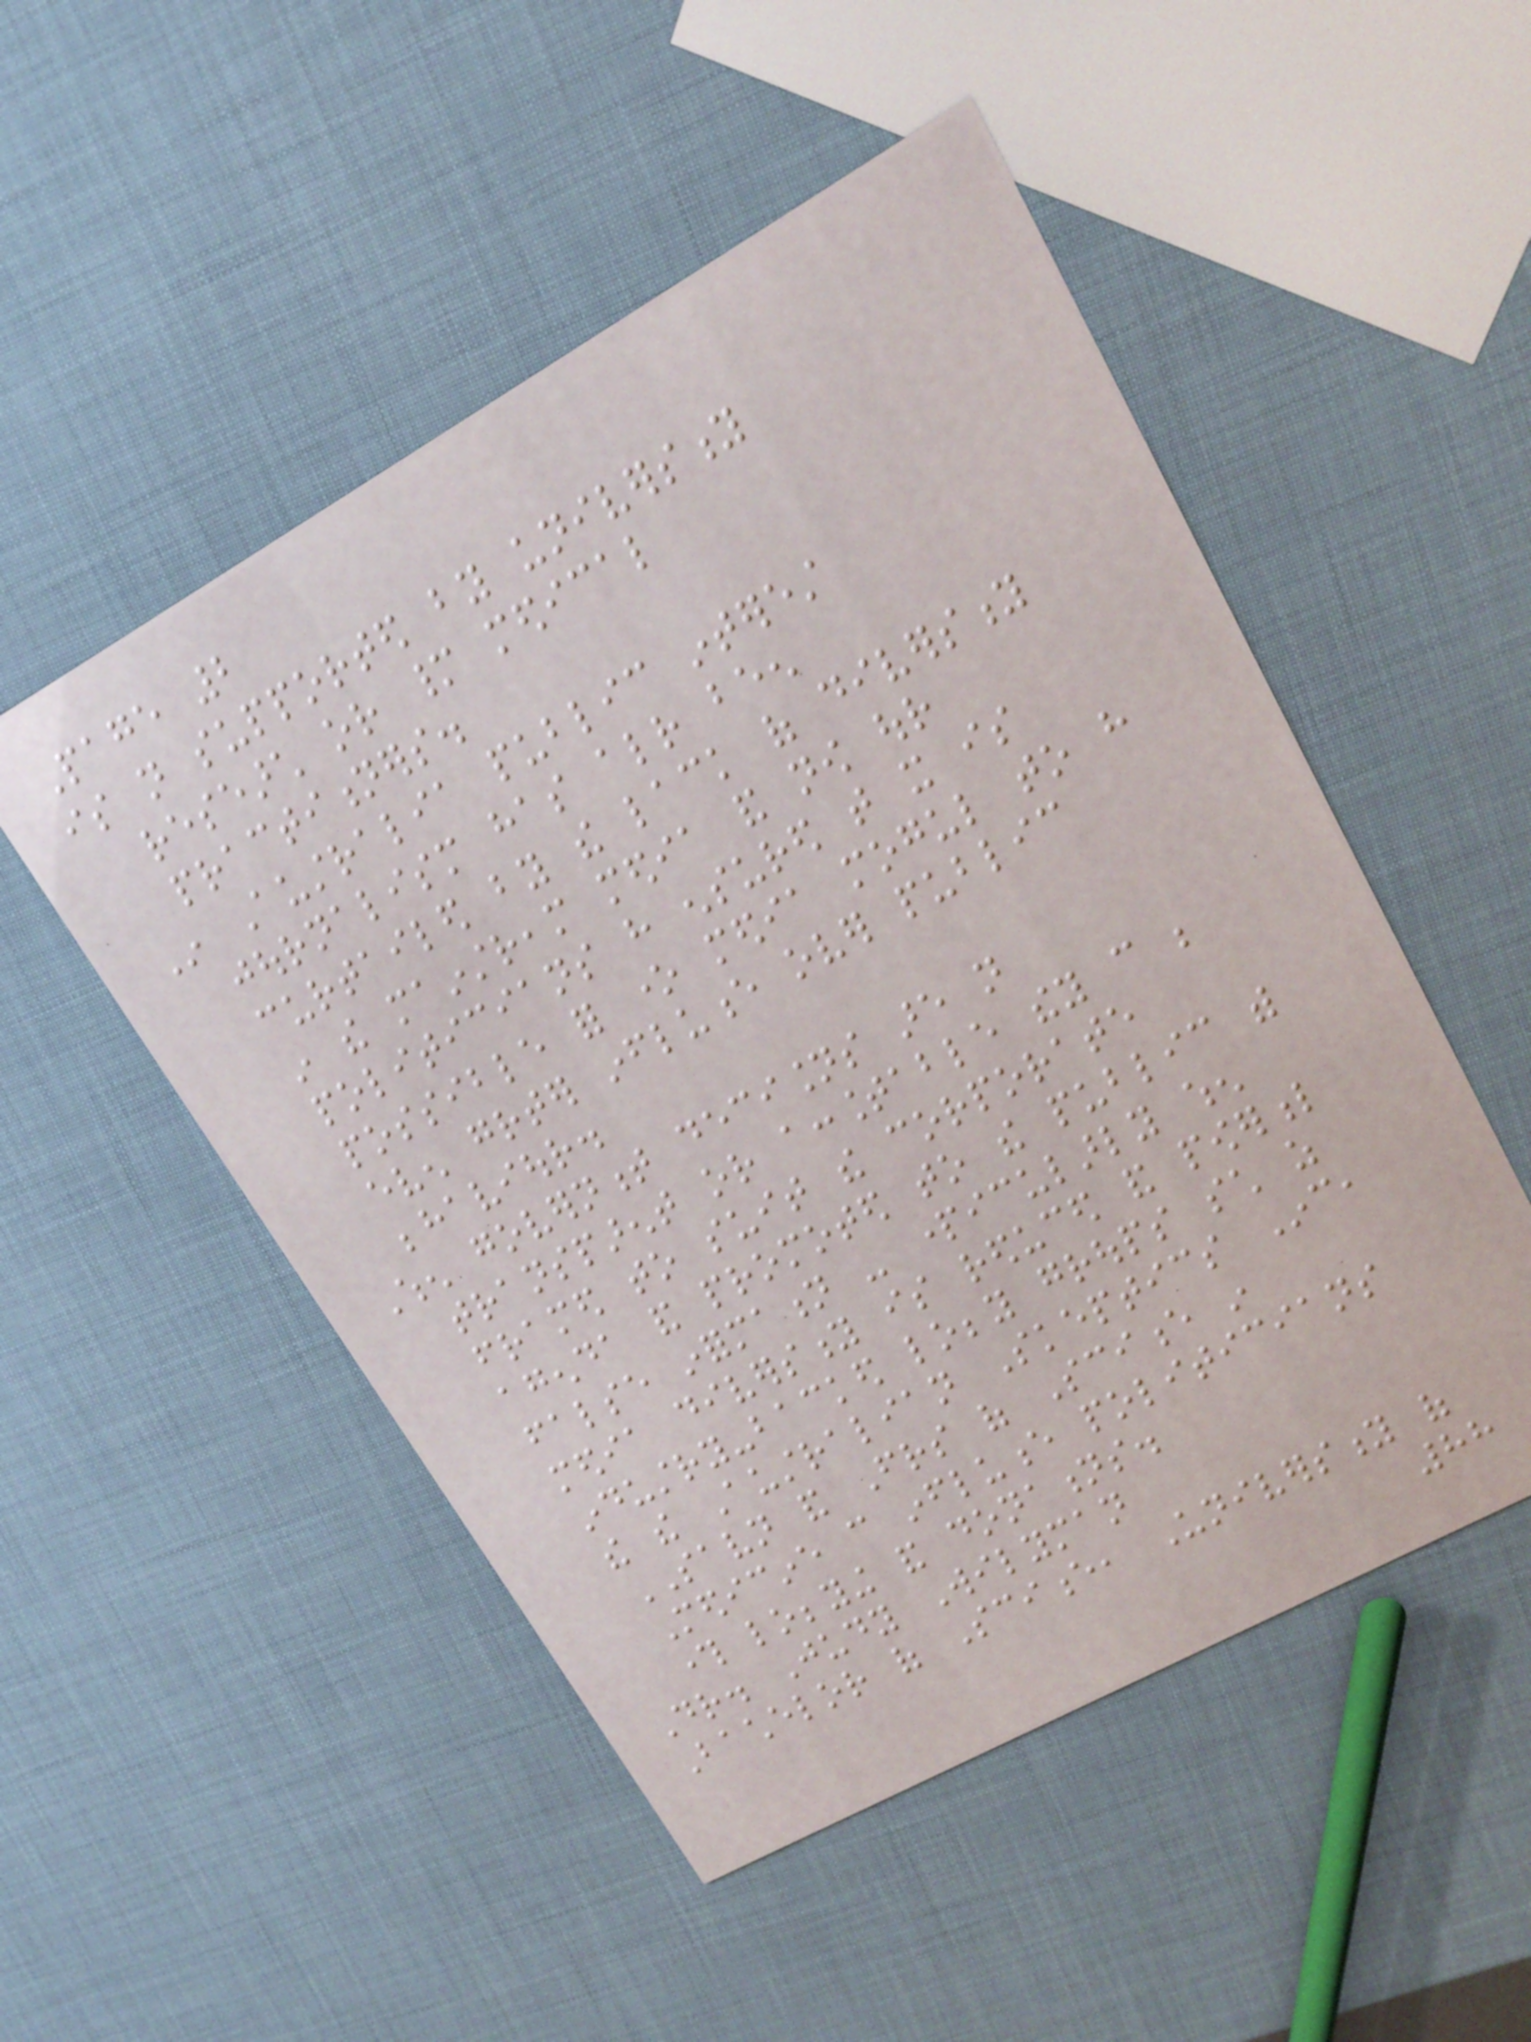Page 2
is not supported by university
research or many medical
practitioners.
In Australia public interest
journalism has already been
curtailed by the lack of diversity
in the mainstream media and now our
politicians have ensured that it is
possible for one media mogul to have
even greater influence over public
behaviour.
When government decisions are not
transparent or accountable they can be
framed to suit the corporate
agenda and promoted to the public with
false information - particularly when
media diversity is reduced and powerful
industry-backed lobby groups such as
the the Australian Skeptics Inc,
SAVN and Friends of Science in
Medicine can influence politicians
through lobbying and donations.
Dr. Judy Wilyman
Bachelor of Science, University of
88
